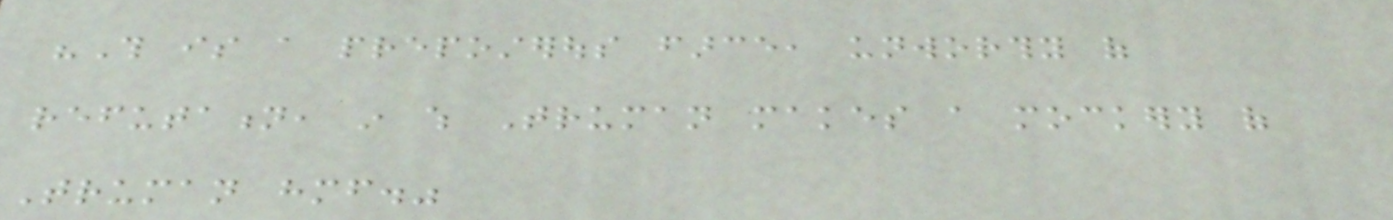"This is a preposterous farce, unworthy of
refutation, in which Truman makes a mockery of
Truman himself."
